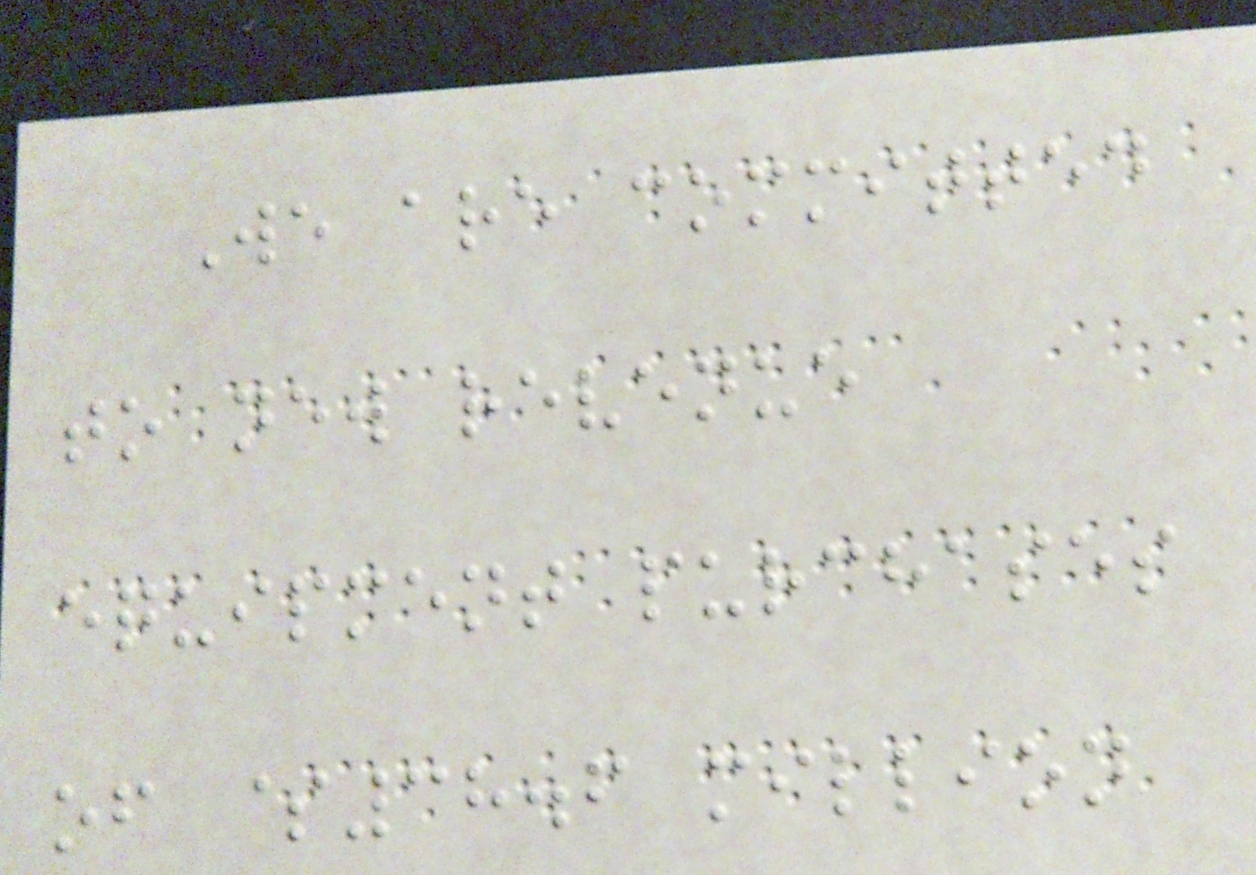We are committed
to new revenue
equipment purchases
of $38.6 million
